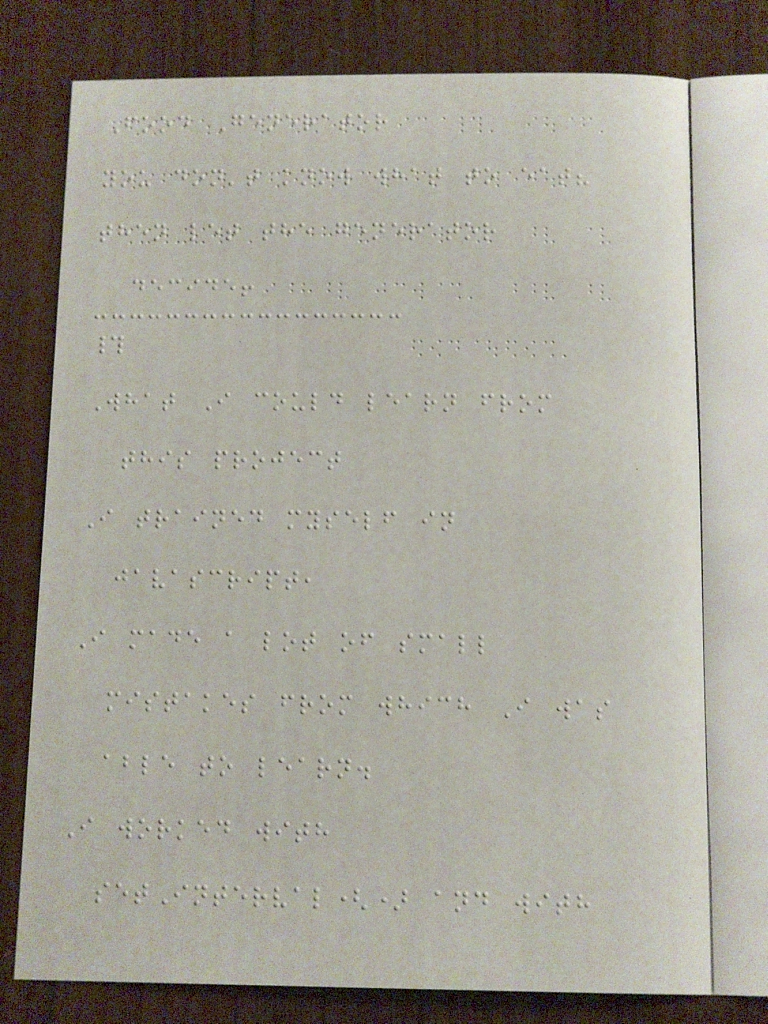Food Generator
you don't know what to eat?
then let the generator
decide!
#
What I could learn from
this project
I trained myself in
javascript,
I made a lot of small
mistakes from which I was
able to learn.
I worked with
setInterval() and with
